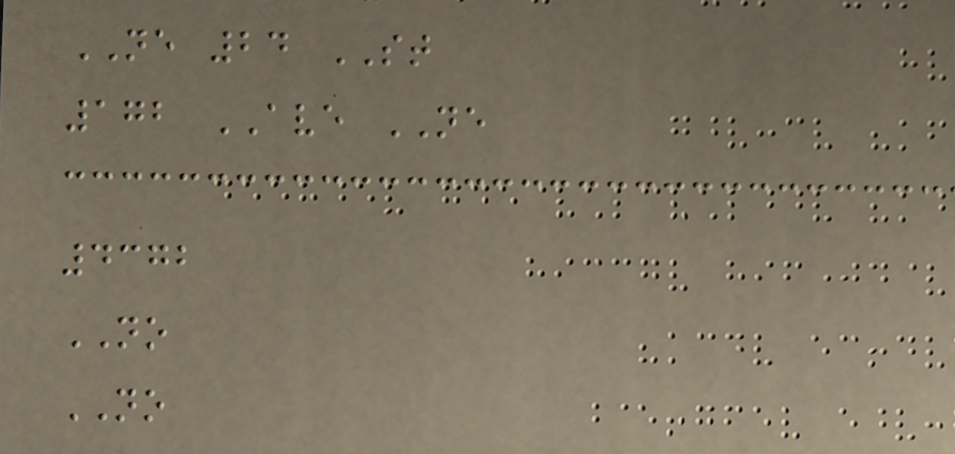NE 24 ST
172 AVE NE
4372
NO
NO
